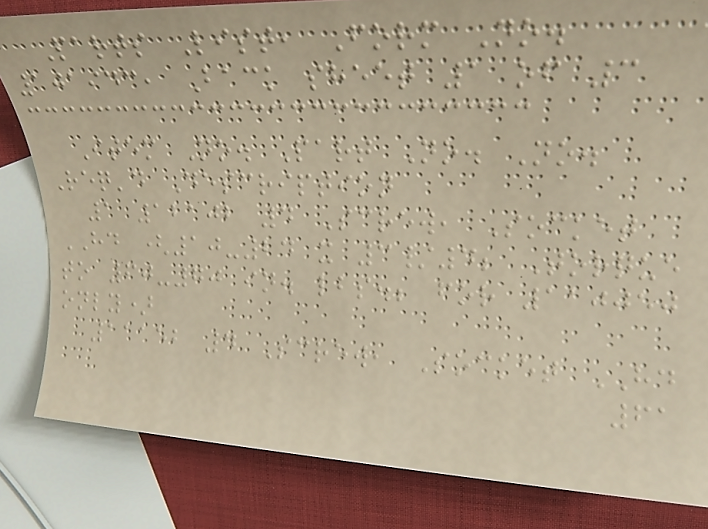Parts List, Form No.
101943, Back sheet 1 of 3
Item No. Part No. No.
Req'd Description
1 12102 4 Screw, Socket
HD (10-24 x 3/4; Torque
to 60-70 in. lbs.; for 110050
only)
11152 4 Screw, Socket HD
61
